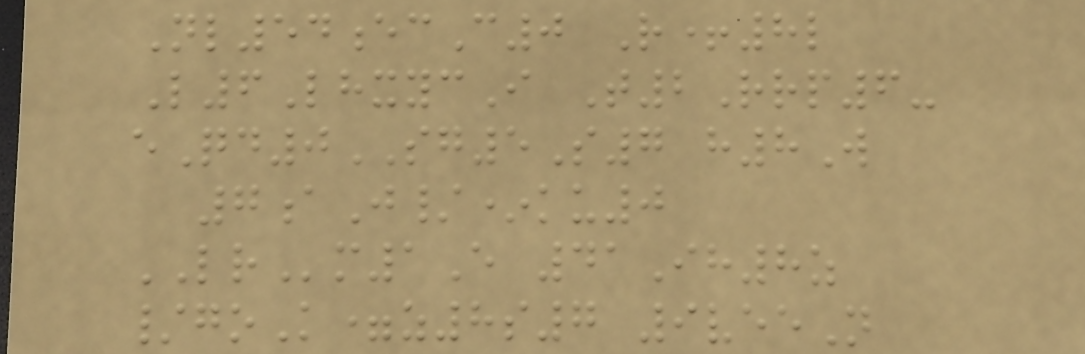Nl54ecC0 R+8l
L6LhxycI T2Rrp6-
eQd0SG5S7 h8W
7aJ/*ku0
LRm1E 41Ih8z
/goK=z8s7 9veeN
